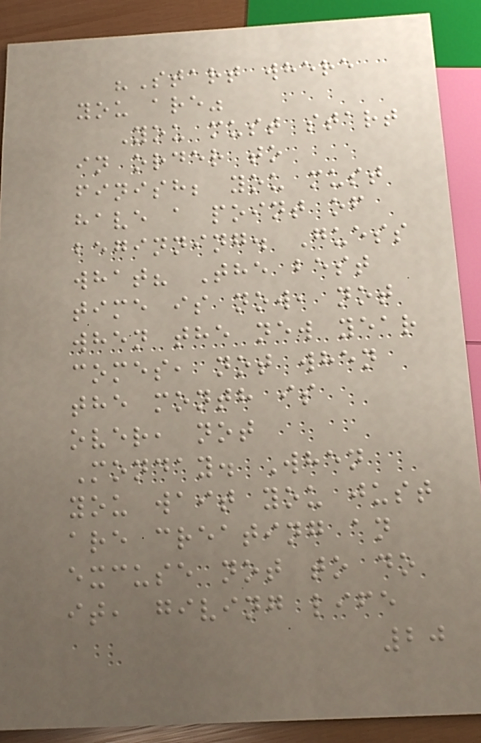"Start where
you are"
You must start
in order to
finish; you must
have a point of
beginning. Guess
what? The best
time is now, not
when the new year
comes, not when
the month is
over, not
Monday. When
you wait you just
are creating an
excuse not to do
it, giving life
20
